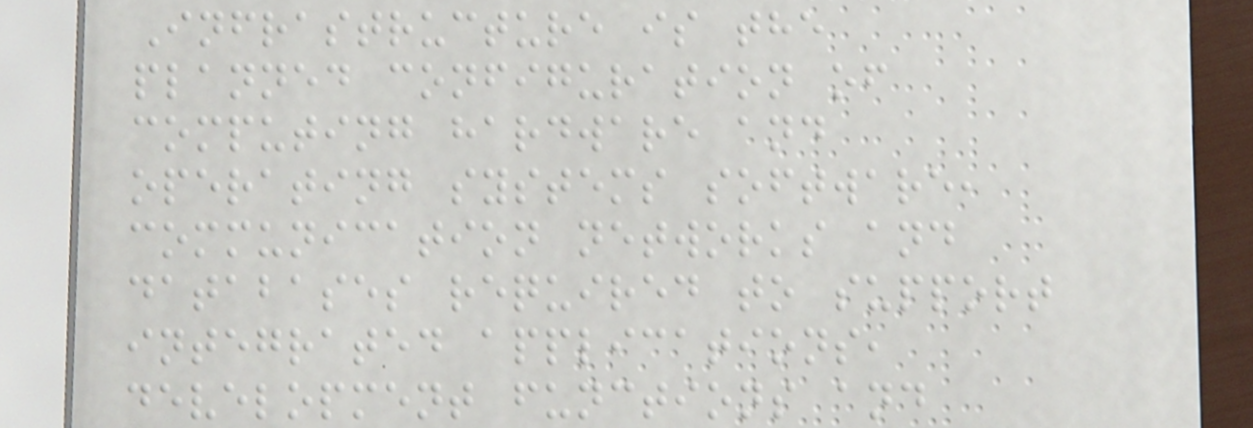Infrastructure is the
planned configuration of
computing hardware and
operating systems software,
communication networks and
databases required to support
integrated applications,
development functions and
